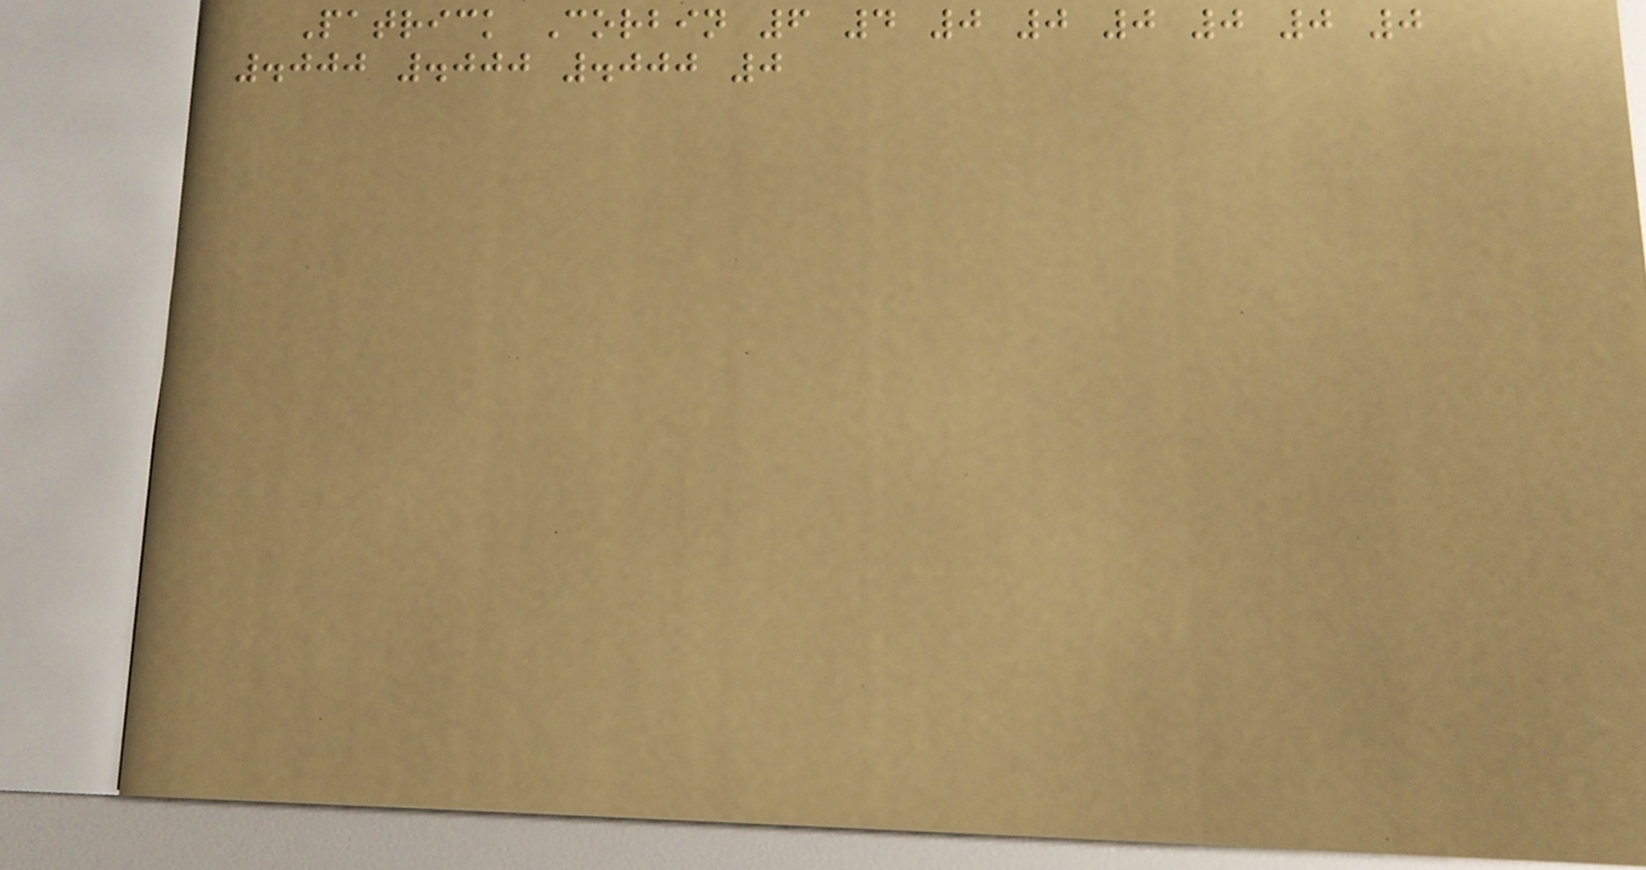Patrick Corbin 6 4 0 0 0 0 0 0
.000 .000 .000 0
